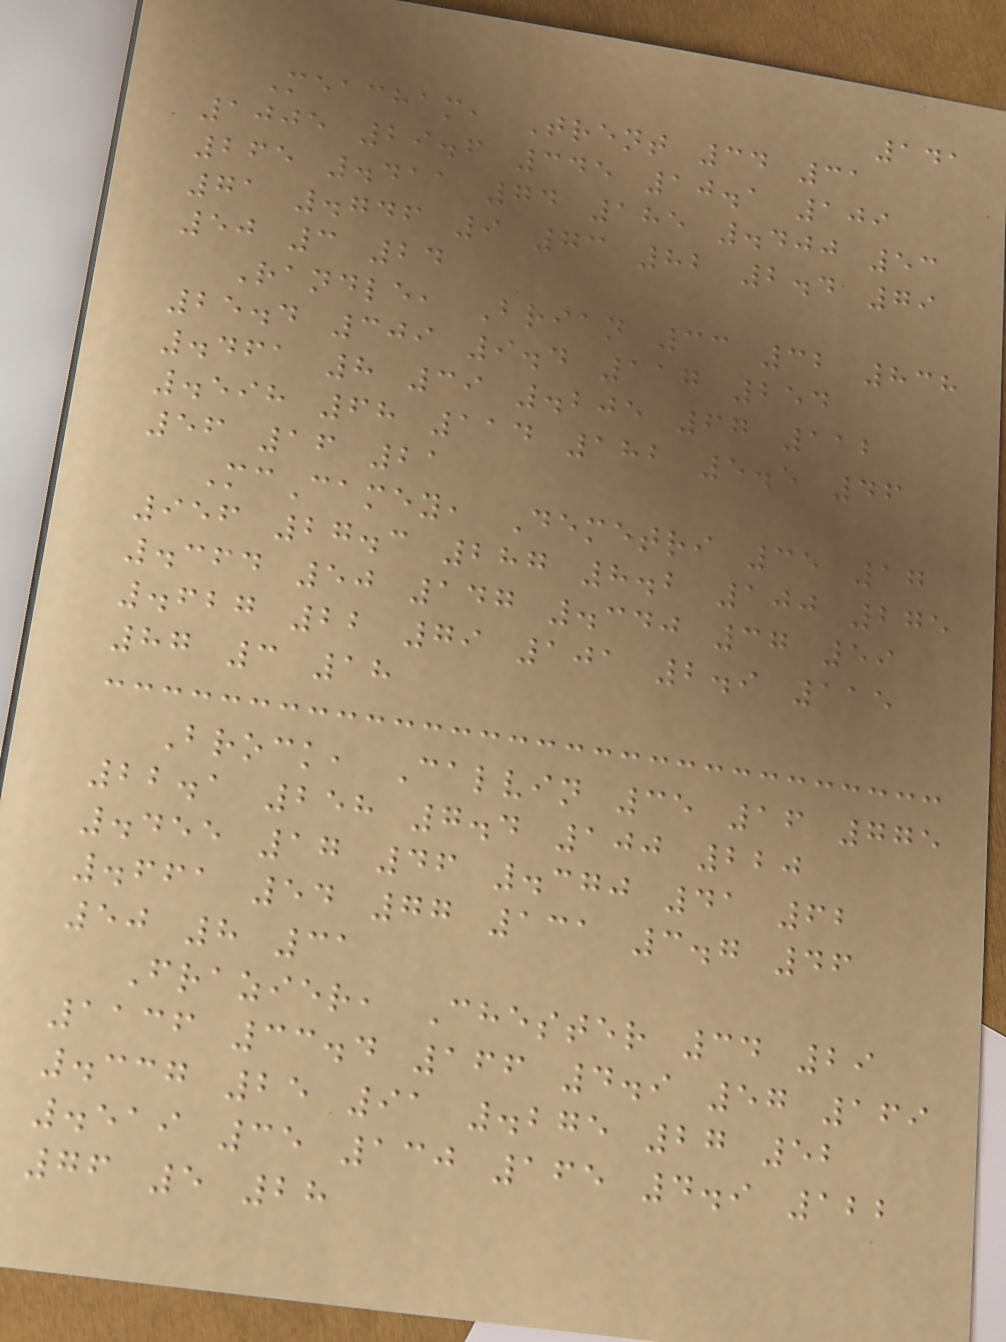141
Meacham, Trent 34 31
1005 29.6 345 10.1 109
265 .411 74 185 .400 53
71 .746 9 73 82 2.4 79
50 3 24
Randle, Brian 33 32 838
25.4 309 9.4 117 254
.461 8 39 .205 67 112
.598 68 114 182 5.5 46
56 16 21
McCamey, Demetri 35 17
956 27.3 287 8.2 100 275
.364 50 147 .340 37 59
.627 22 79 101 2.9 115
87 3 18
Brock, Calvin 35 16 775
22.1 258 7.4 100 220
.455 17 46 .370 41 62
.661 54 77 131 3.7 46
50 8 31
Frazier, Chester 34 29
1136 33.4 166 4.9 57 169
.337 25 91 .275 27 52
.519 35 130 165 4.9 122
76 5 28
